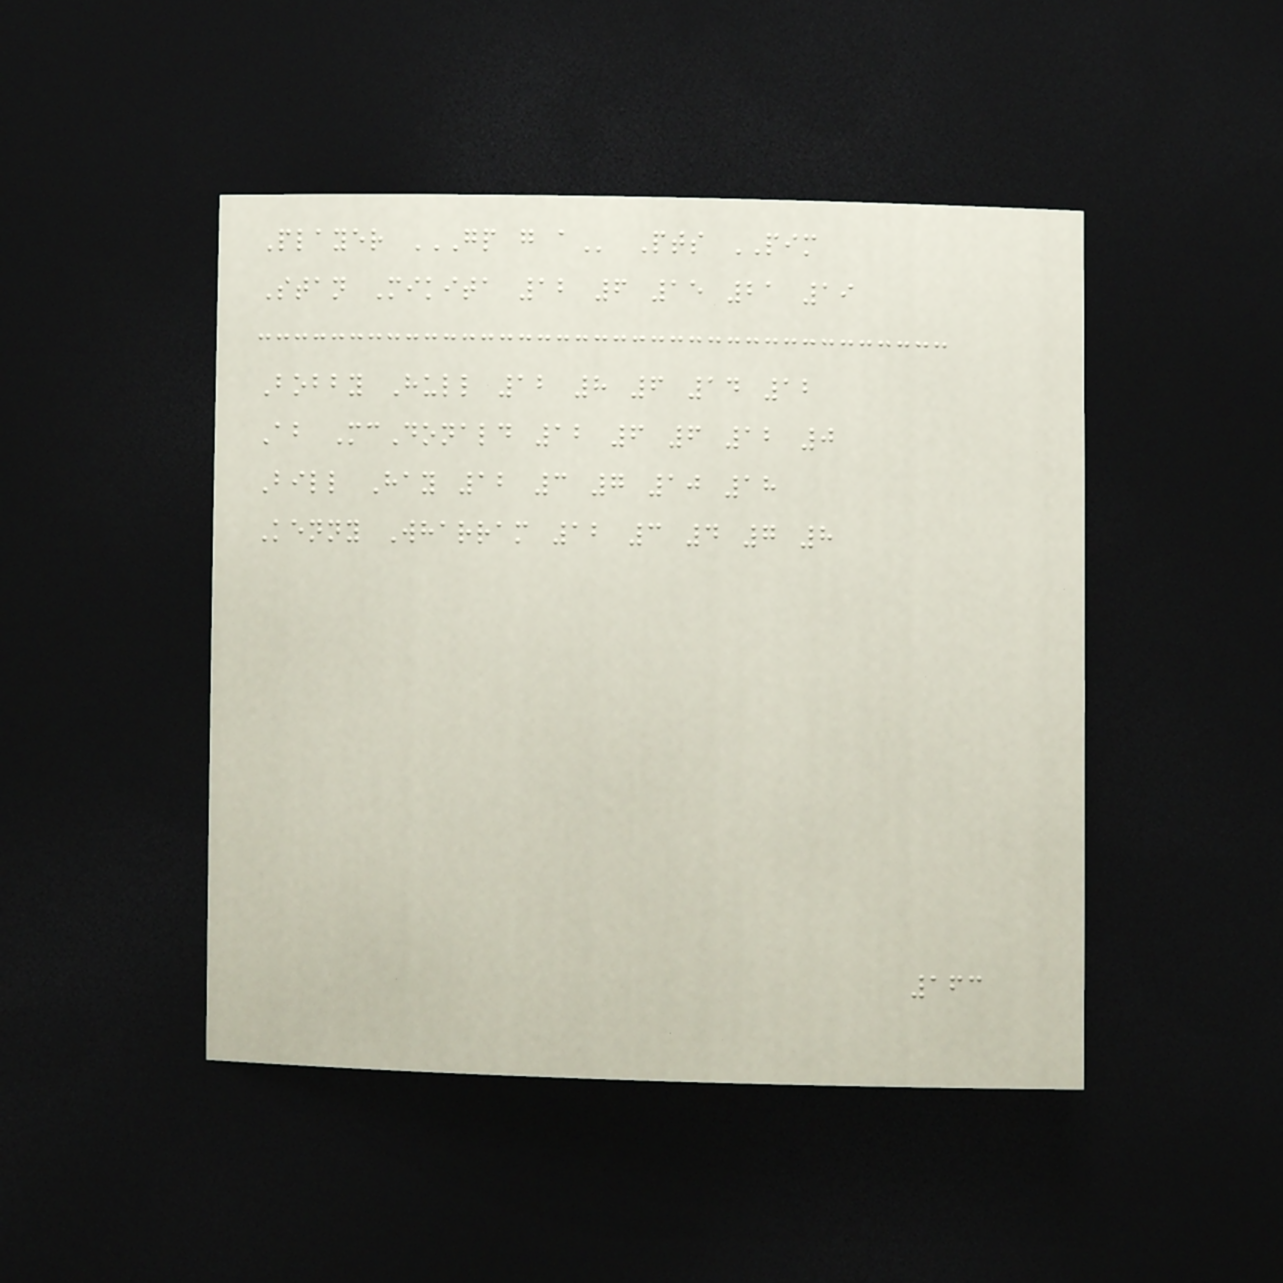Player GP G A Pts PIM
Stan Mikita 12 6 15 21 19
Bobby Hull 12 8 6 14 12
Ab McDonald 12 6 6 12 0
Bill Hay 12 3 7 10 18
Kenny Wharram 12 3 4 7 8
163
